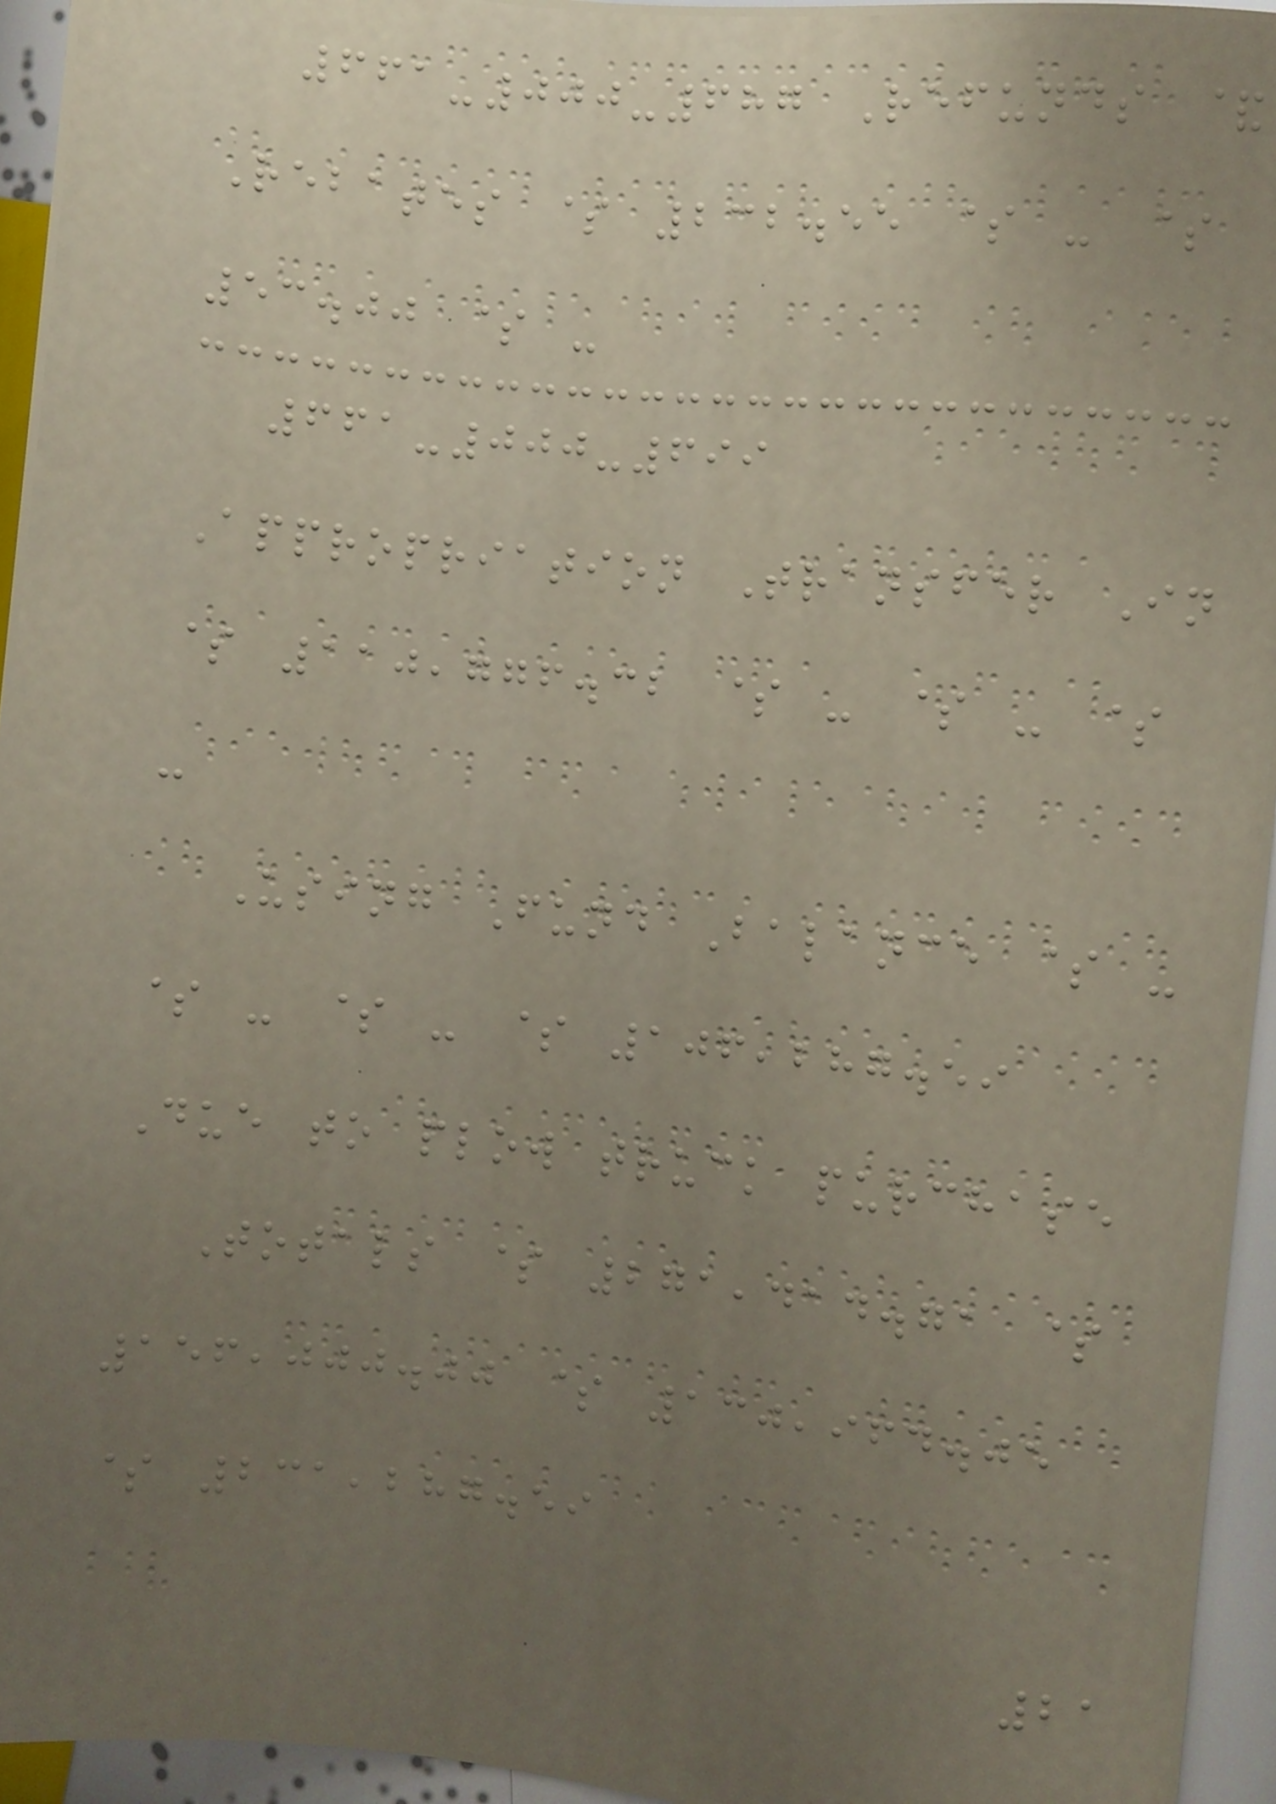661-000-687 Refunds &
Rebates $ 232.55 $ - $
53.00 $ -
661-000-699
Appropriation Transfer In
$ 110,776.32 $ - $ - $
-
Using Fund Balance $ -
$ - $ - $ 106,287.59
Due to plow truck purchase
Totals $ 271,414.71 $
156,000.00 $ 130,964.05
$ 231,287.59
21
